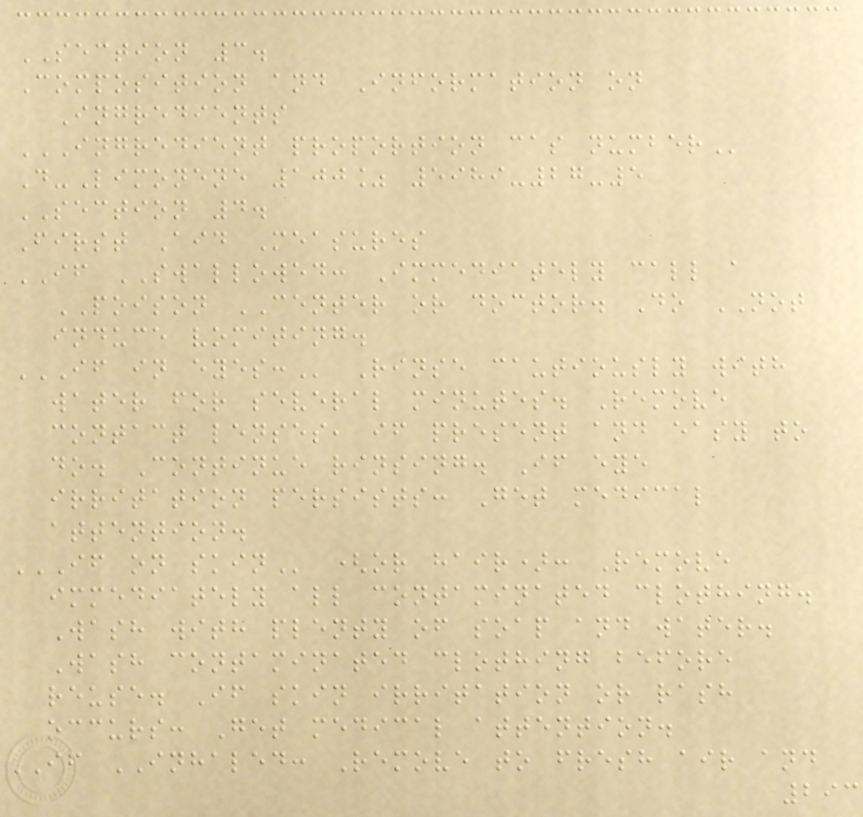SECTION 3.
Composition and Information on
Ingredients
INGREDIENT PROPORTION CAS NUMBER
D-Limonene 100% 5989-27-5
SECTION 4.
First Aid Measures
IF SWALLOWED: Immediately call a
POISON CENTER or doctor. Do NOT
induce vomiting.
IF IN EYES: Rinse cautiously with
water for several minutes. Remove
contact lenses, if present and easy to
do. Continue rinsing. If eye
irritation persists: Get medical
attention.
IF ON SKIN (or hair): Remove
immediately all contaminated clothing.
Wash with plenty of soap and water.
Wash contaminated clothing before
reuse. If skin irritation or rash
occurs: Get medical attention.
IF INHALED: Remove to fresh air and
293
